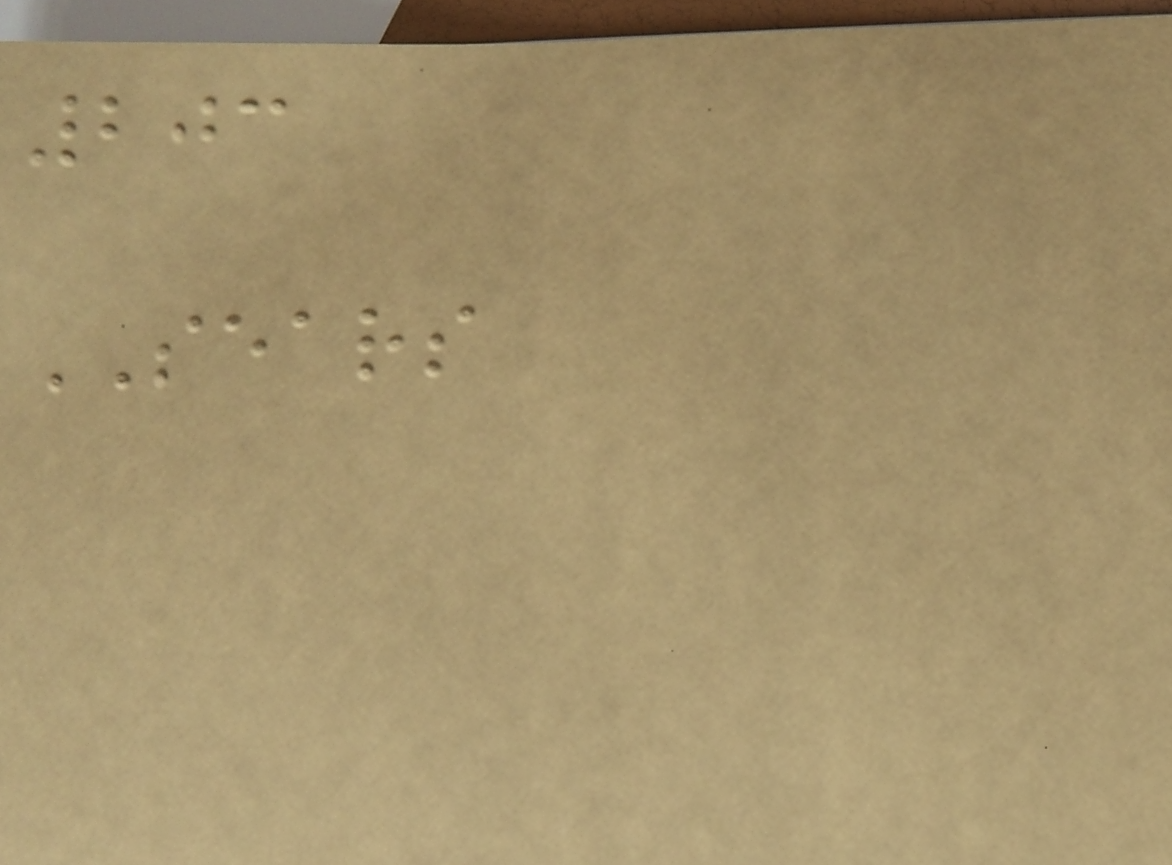203
SEARS
